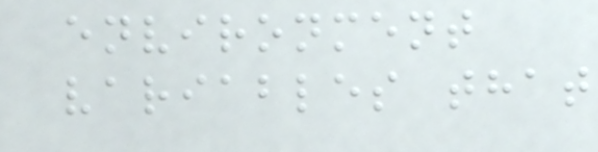environment
variables that
